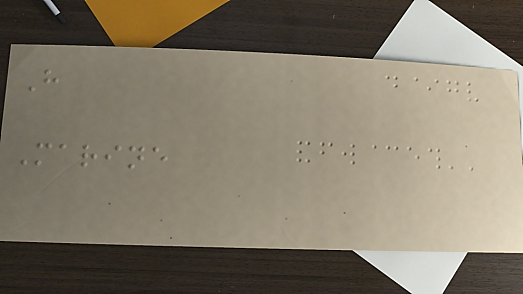H
Marine
